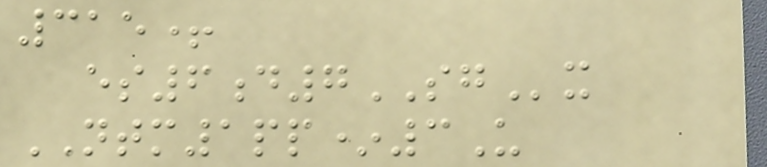315+
es6d7SGx
NTM1pp*3U
